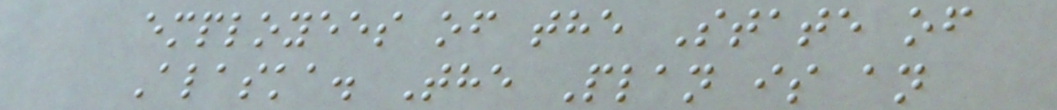employees of the State of
Alaska. The Plan is an
